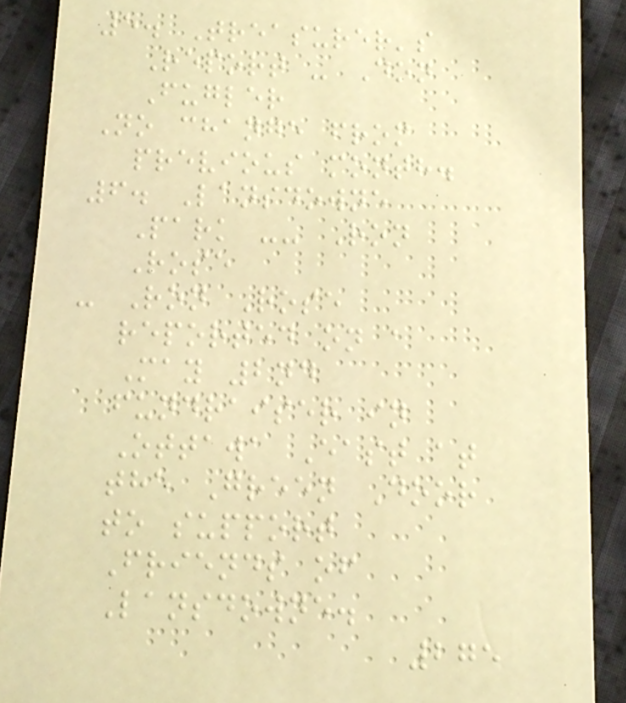5. Treasurer's
Report - Don
Fugler
No change from
previous month.
6. Lansdowne
Park -- Ron
Rose
- Ron Rose
reported on a
May 2nd
fundraiser in
Ottawa East at
the Green Door
to support
Friends of
Lansdowne.
275
